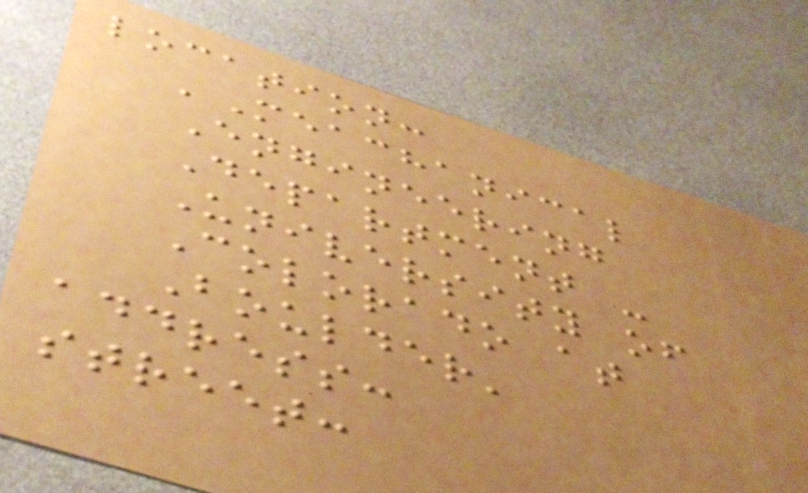location:
'Meachanical
Engineering
Department -
University of
Colorado at
Boulder'
address:
street:
